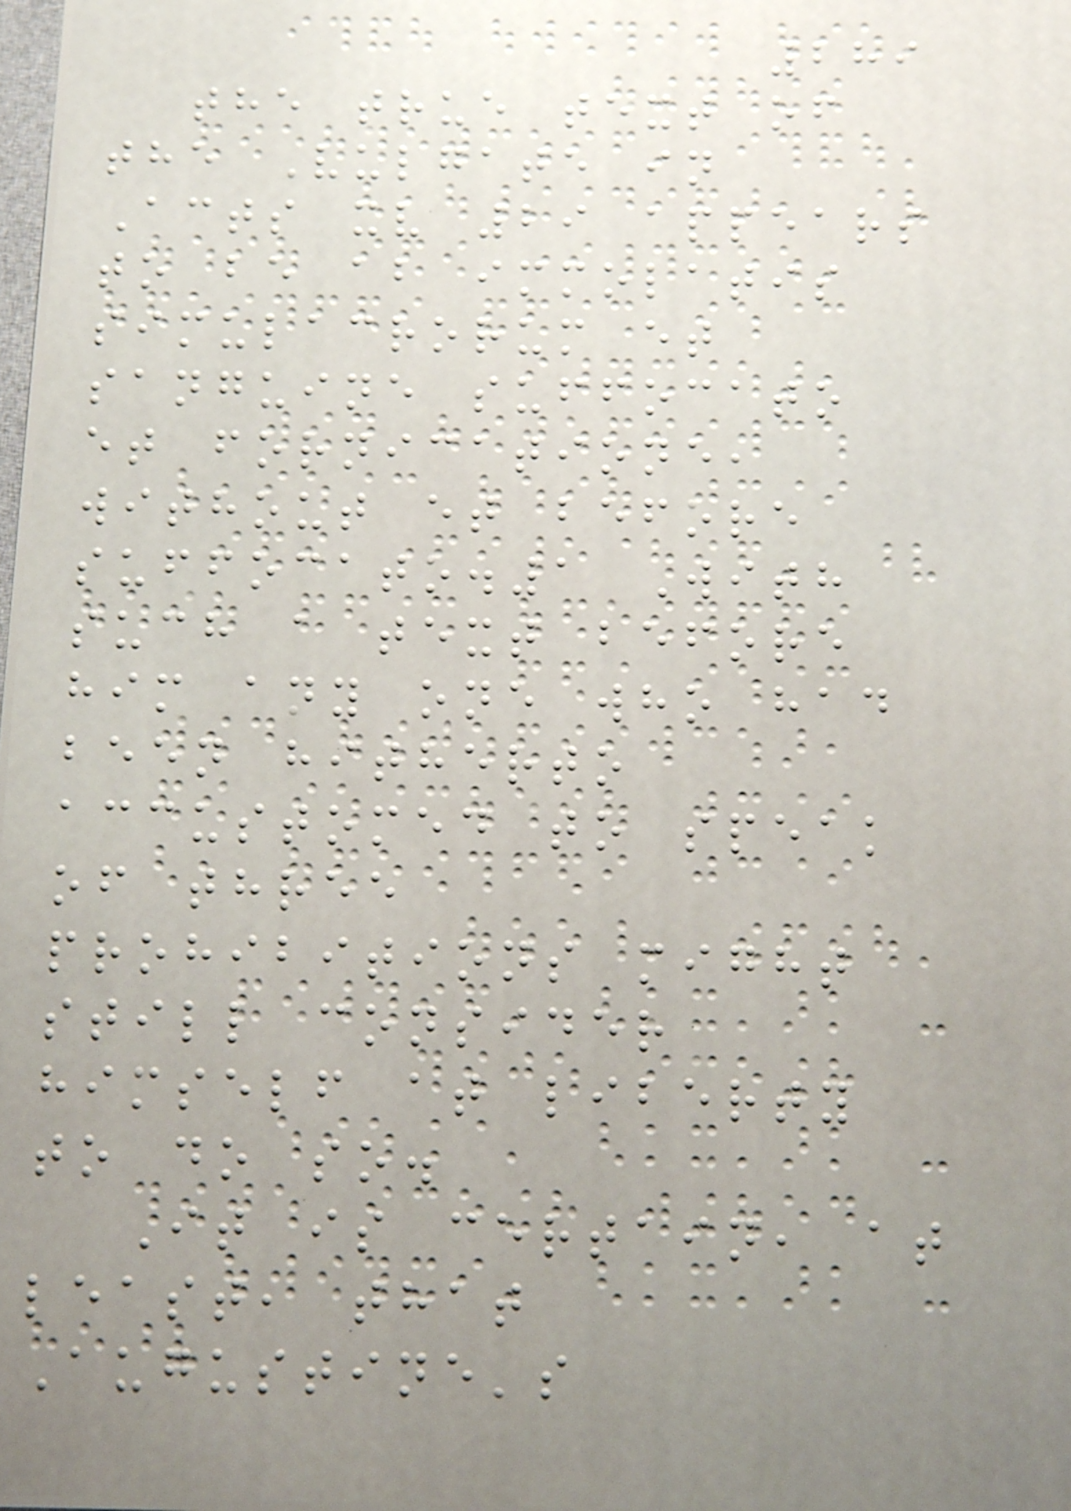289
the true text of
the Vulgate in
Acts xv 29 appears
to be ab immolatis
simulacrorum et
sanguine suffocato
et fornicatione,
without et before
suffocato.1 With
such a text before
him any one who had
been hitherto
accustomed to speak
of three
prohibitions might
still consider
himself at liberty
to do so.
It is certain, at
least, that
Augustine's
